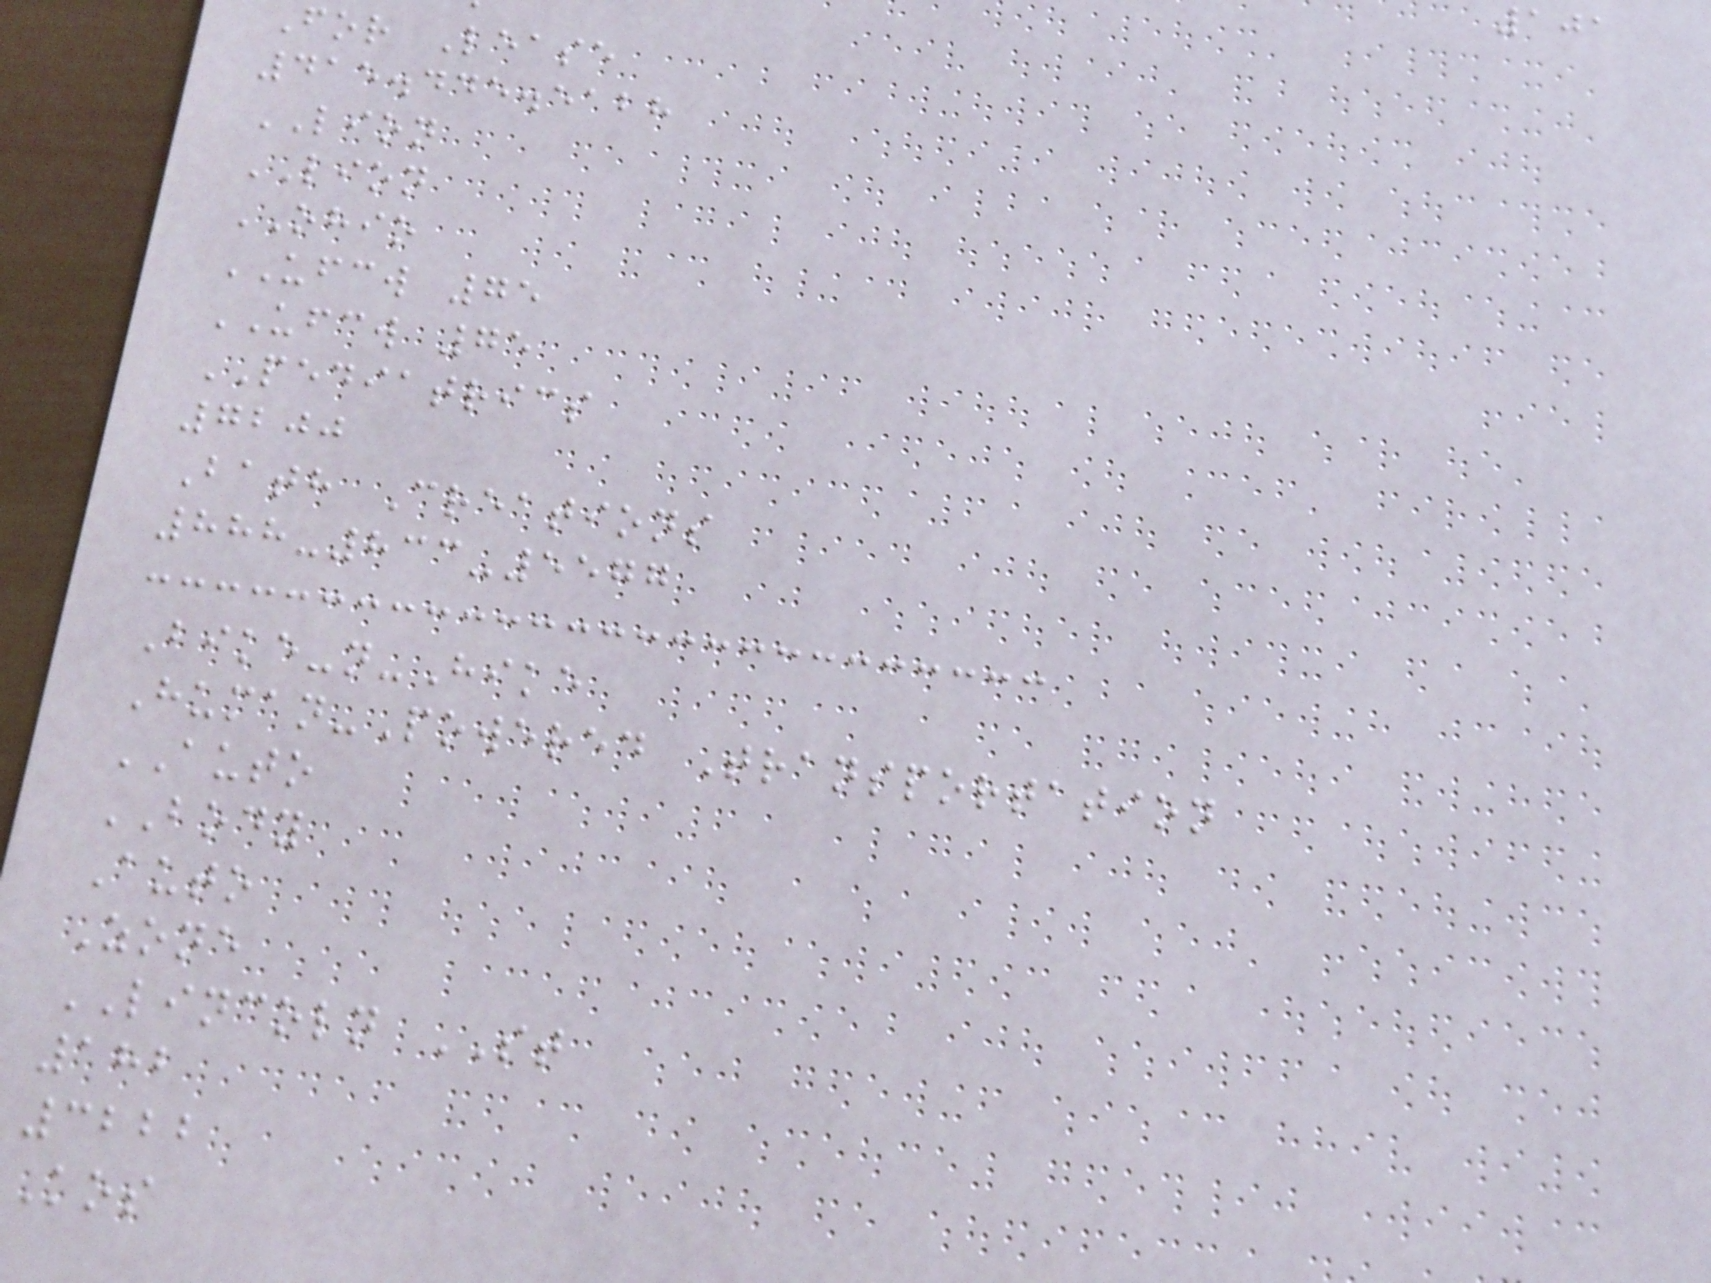101
For Lease
415.445.5128
LION
LION
OHIO
UFCW 75
UFCW 75
PEDIATRICS
7200
Bath Creations
888-833-5577
Bike-n-Hike
Human-Powered Transportation
AUTO
BODY
Auto
Zone
LINCOLN ST
182
3222
Kos
